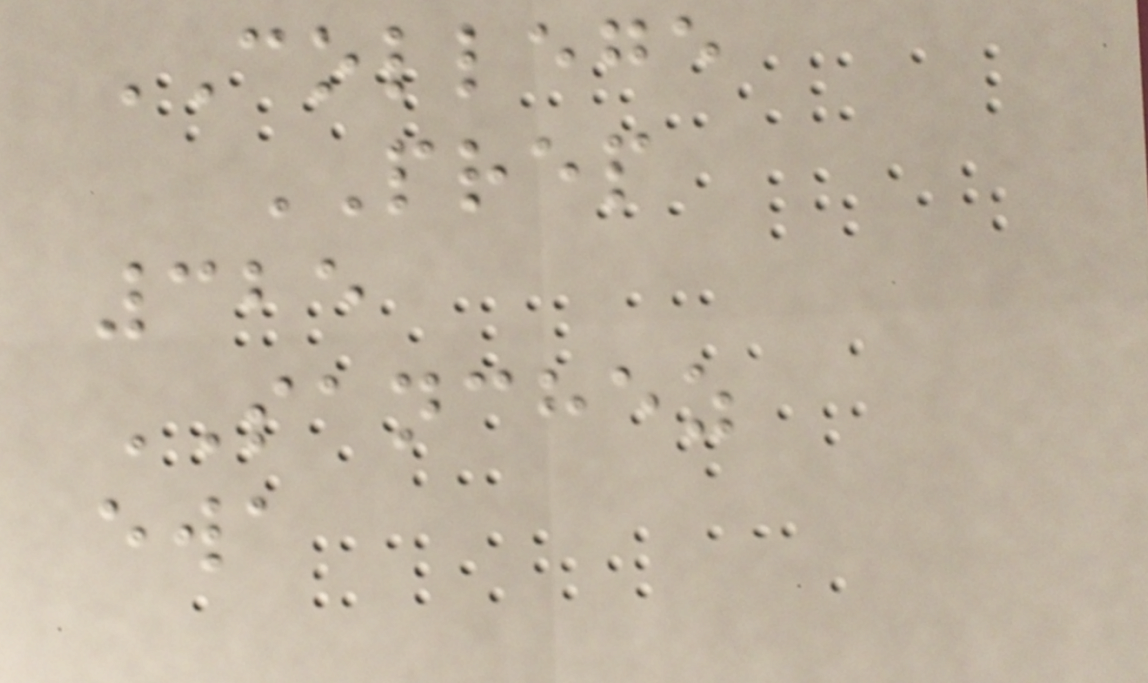COLLEGE
PREP
325
SANCHEZ
ewa
